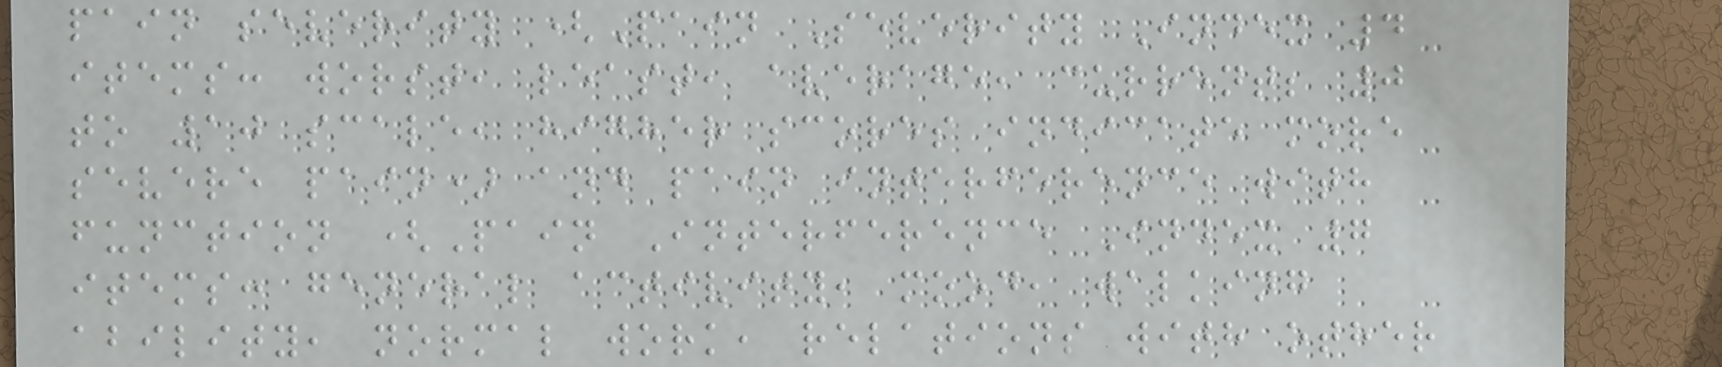pain severity (Pain Severity Index 4
items: worst, least, average, current; 0
to 10 scale, higher scores indicate more
severe pain) and pain interference with
function (Pain Interference Index 7
items: general activity, mood, walking
ability, normal work, relations with other
